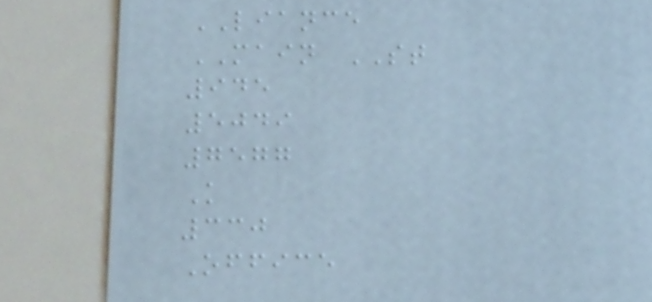LIANCE
MAIN ST
945
5049
7577
K
330
Office
